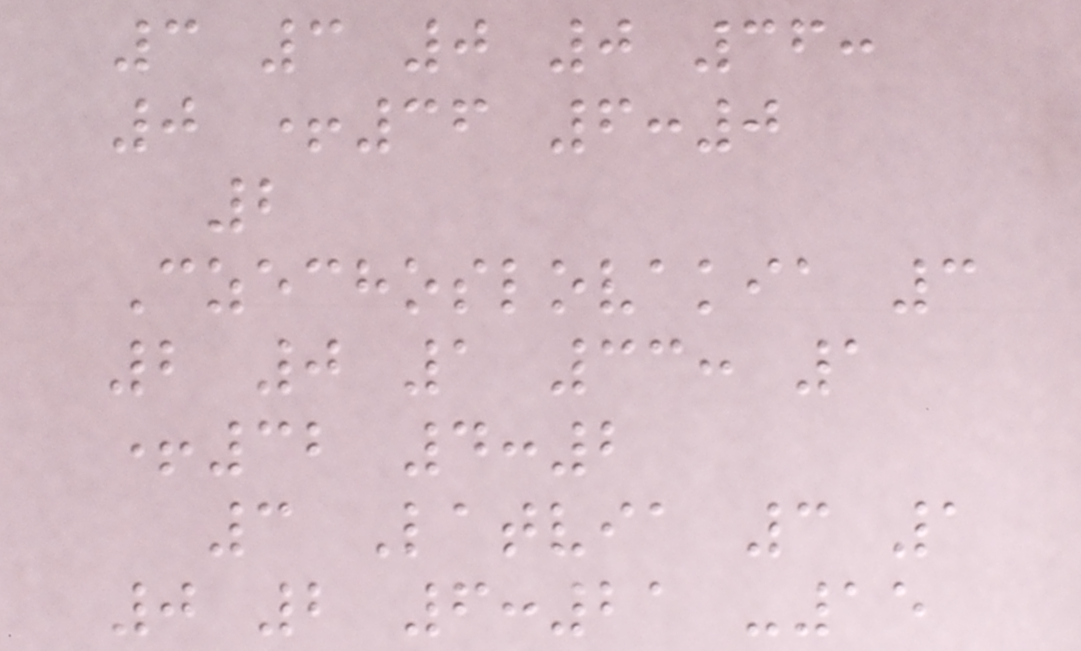3 3 0 0 36:
0 +36 6:0
2
Czechoslovakia 3
2 0 1 33: 1
+32 4:2
3 Latvia 3 1
0 2 6:21 -15
